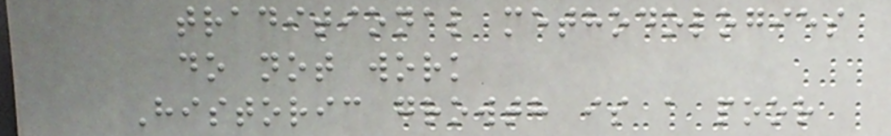traditional methodologies
do not work
Historic growth is a poor
